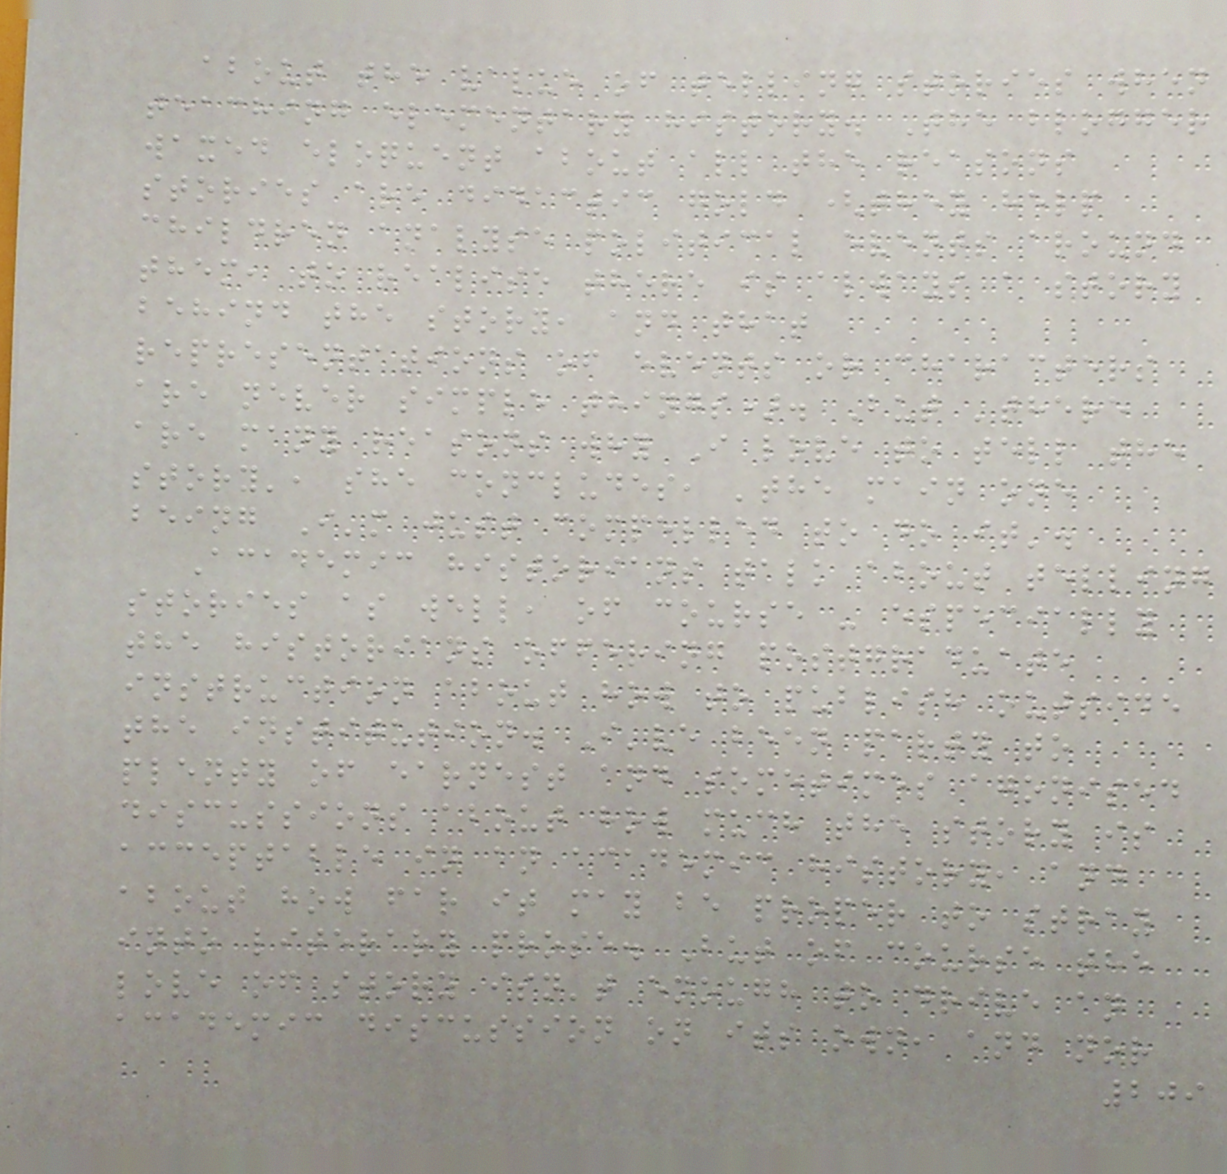about the value of telling stories when
teaching elementary history. The blogger
waxed eloquent about all the reasons
stories are didactic gold (they help
children analyse political events around
them, to realise there is always a story
behind the story, and that
representations of events or characters
are never simple things). But 'there
are many reasons why I love to tell the
story', she concludes, 'the main one
being I'm just compelled to do it'.
Academic historians talk about telling
stories as well, of course - especially
the historians offering postgraduate
instruction about how to publish outside
the institution. I've been party to
plenty of earnest and sometimes agonised
discussions about how much the story is
acceptable in an academic history, and
about how far it may be proper to stray
into literary prose. But of course the
love of story isn't enough to drive an
academic discussion on its own, and nor
209
